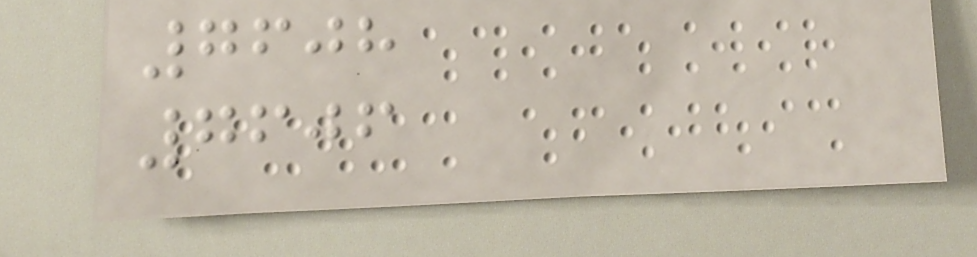7608
7606
